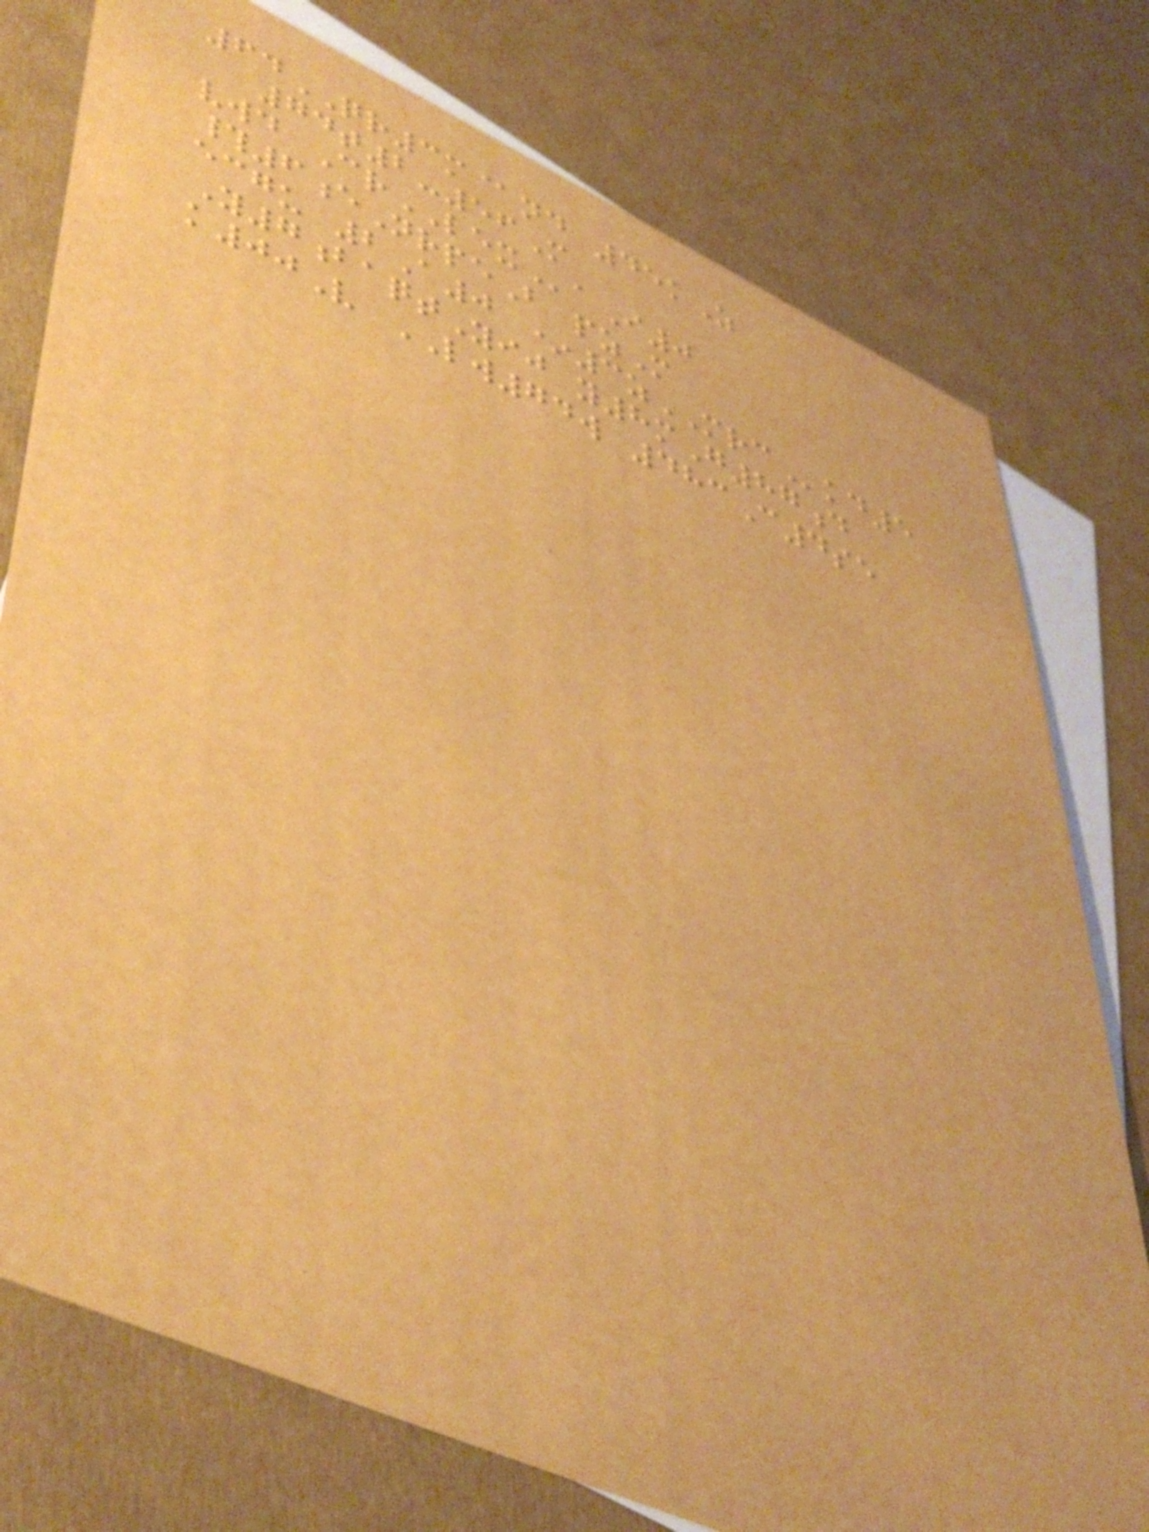64QR3m@nd 45kZ
74t2-56M
vwd CrLEXaI0
#6eNrpeB pzM
ecgu 2A0 *3zMRCkd5
Y7baqtYij y8mG87d
k00V LW74w 483C4se
